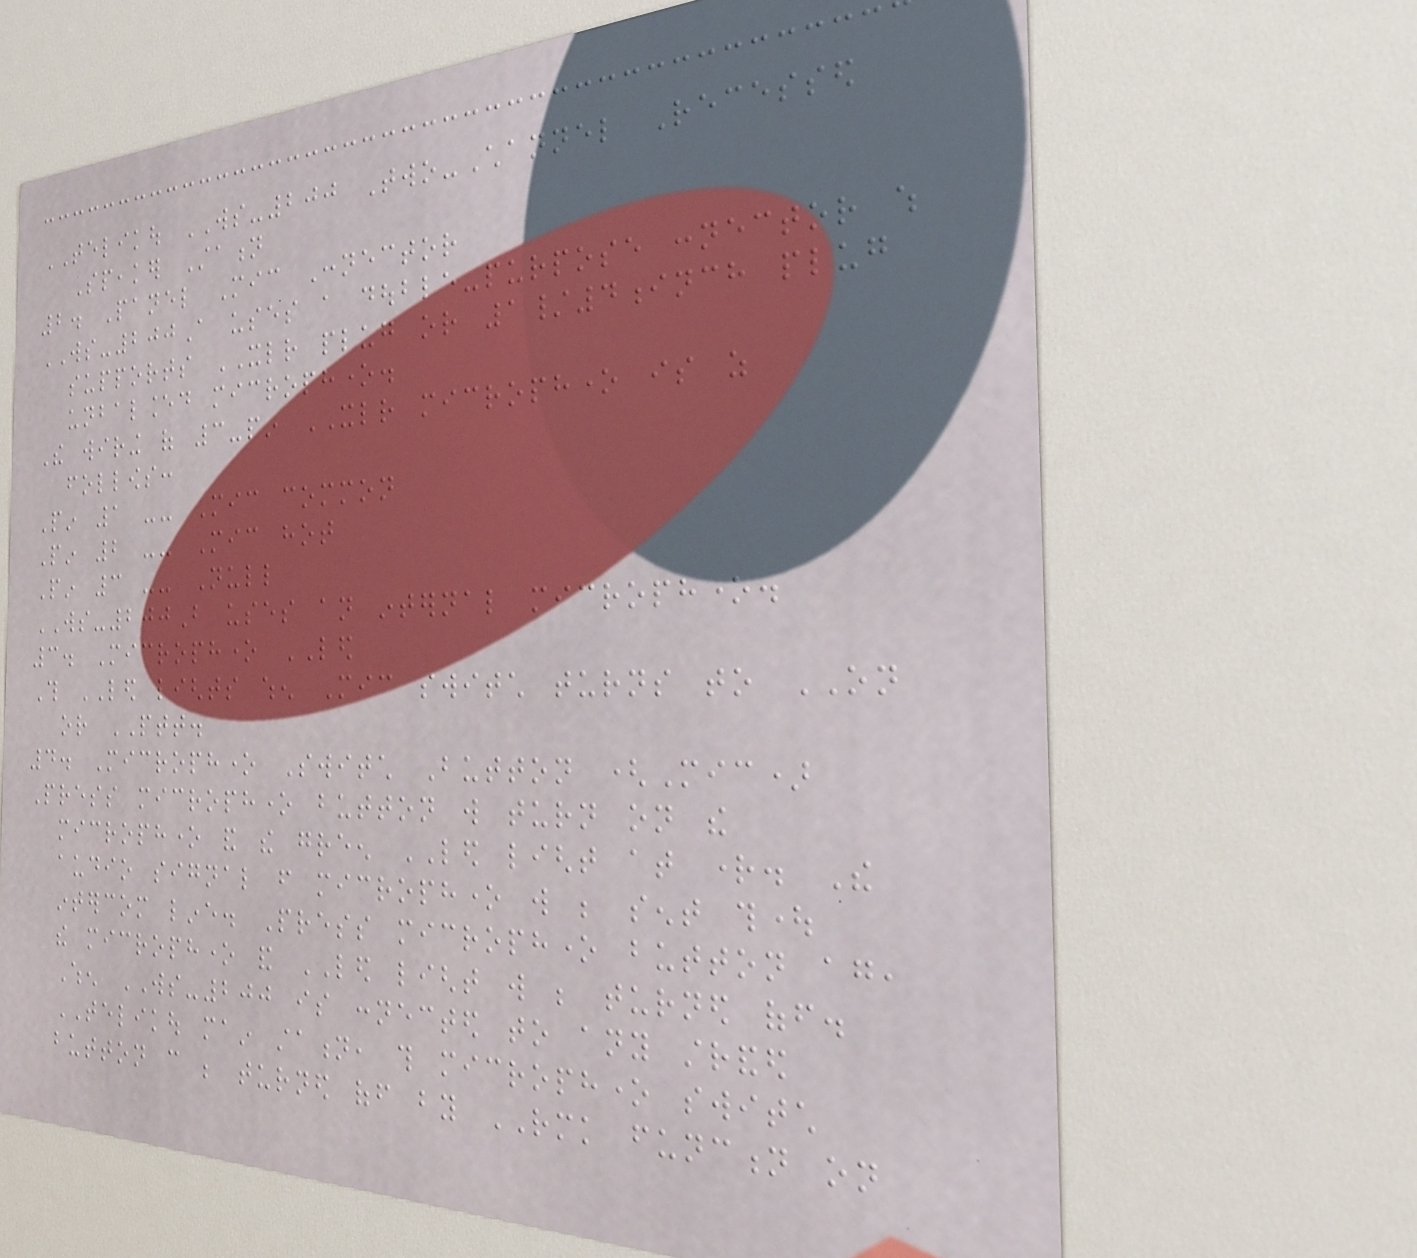TELIKOU WS-200 Two-Channel Recessed
Speaker Station
2. Panel Mic Connector
WS-200A uses a double-purpose connector which
supports XLR plug or 1/4inch plug
unbalanced microphone.
The wiring of 3-pin XLR microphone is as
follows:
Pin 1 -- Mic common
Pin 2 -- Mic hot
Pin 3 -- Null
WS-200B uses an internal microphone.
3. Microphone LED
This LED lights when Mic switch turns to ON
or PTT.
4. Microphone Switch Button (Mic)
Press microphone button will turn on the
microphone and the green LED light at right. The
audio signal from microphone will be sent thought
intercom line. Press microphone button again,
the microphone and LED light will be turned off.
When WS-200 is connected to any stranded
TELIKOU main station, this microphone switch
button can be turned off by RMK function on
